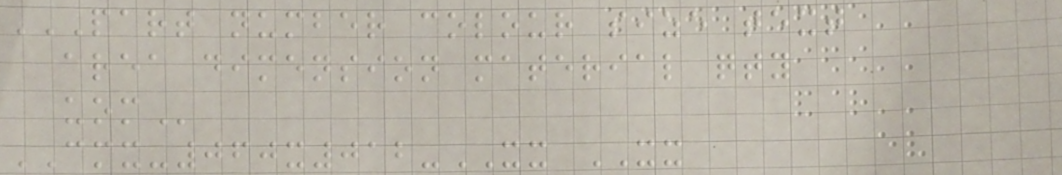PART NUMBER COLOUR SIZE TEXT
AREA DIMENSION MATERIAL QTY
UOM
CMX-060x012-XX XX
